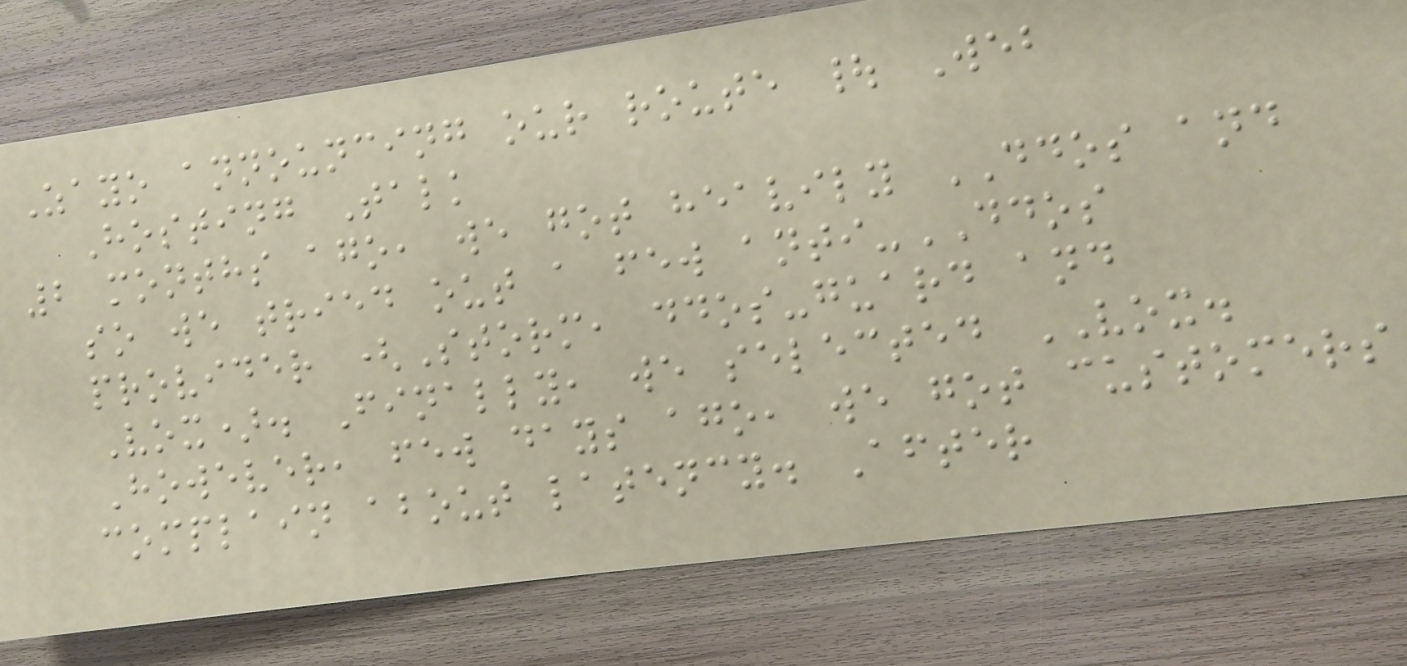Zayo announcing our route | Web
Hosting Talk
2 months ago, we got heavily DDOS and
so we tried out a few anti-DDOS
provider (Storm, ddos-guard and
Vox). Finally, we selected VOX.
However, few days ago, we got customers
complain about latency. After
